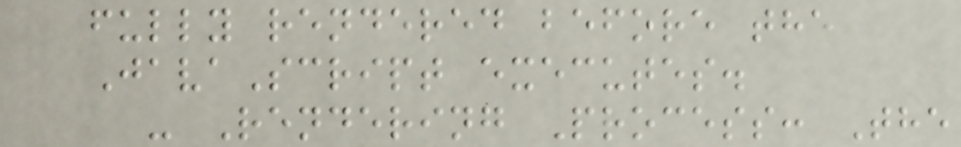fully rendered before the
JavaScript executes.
- Rendering Process: The
